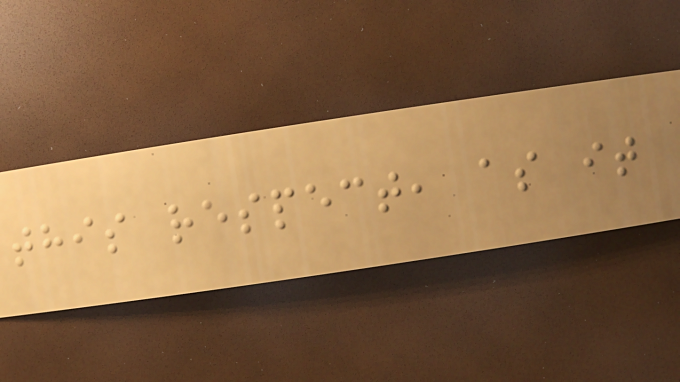this respect, as it
